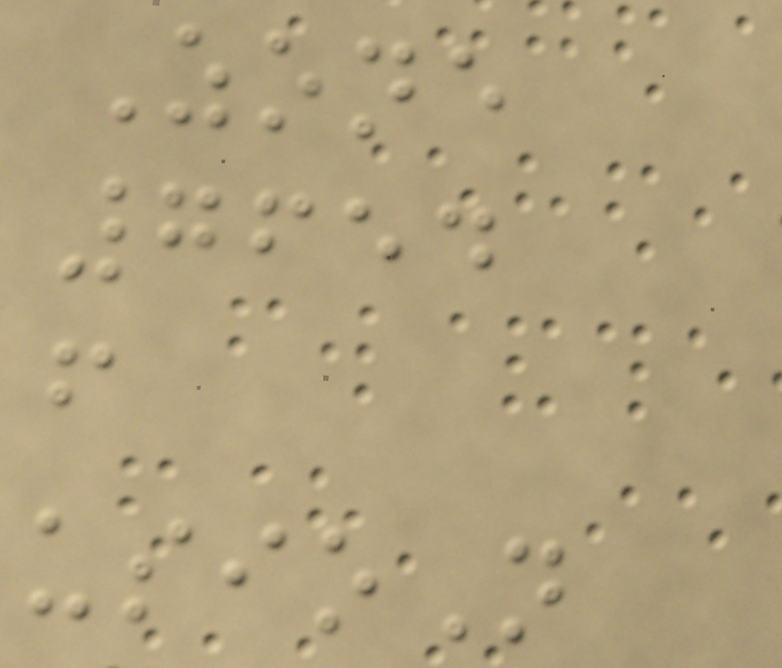Zone
7654
f
usioN
